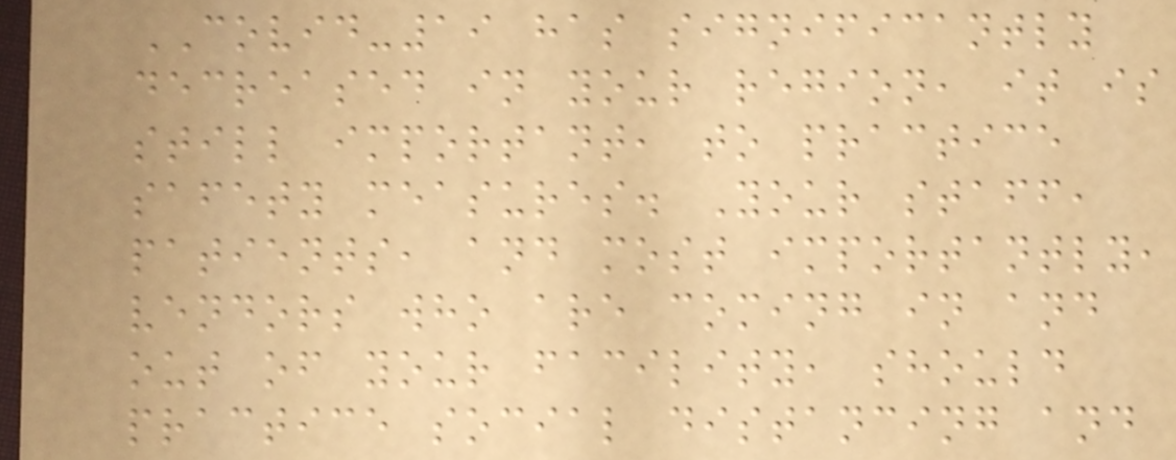COVID-19 has significantly
decreased in your region, it is
still important, to practice
safety measures. Your staff,
patients, and most importantly,
vendors who are coming in and
out of your facility, should
practice social distancing and
